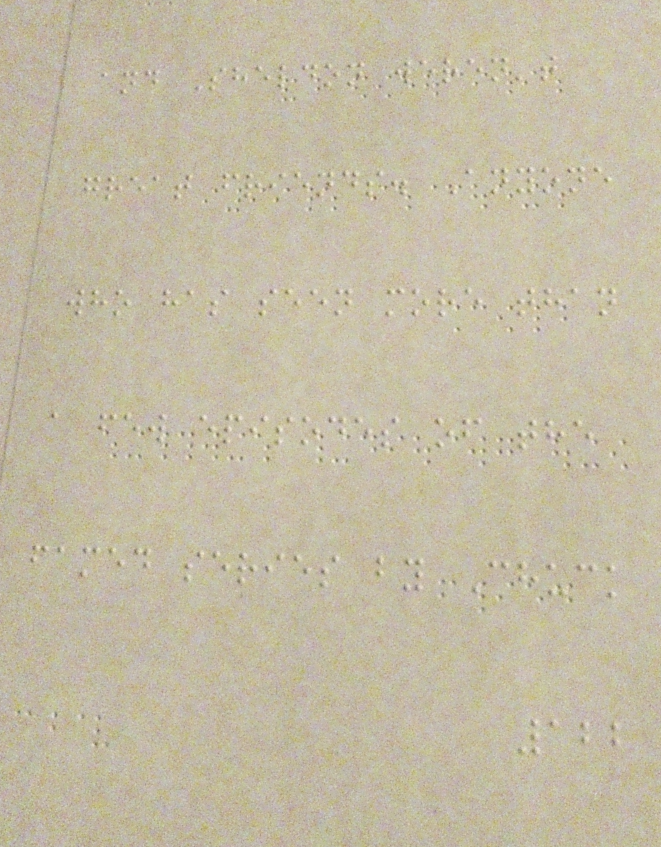and Sheldon weren't
great friends. Anyone
who has seen more than
a few episodes of the
famed series by Chuck
122
